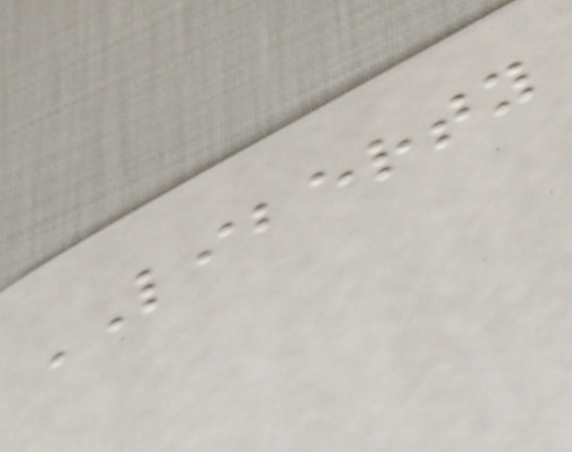LIBERTY
